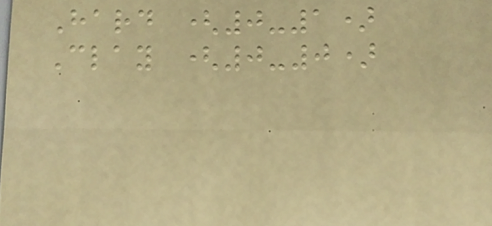Hard (0-1)
Clay (0-0)
